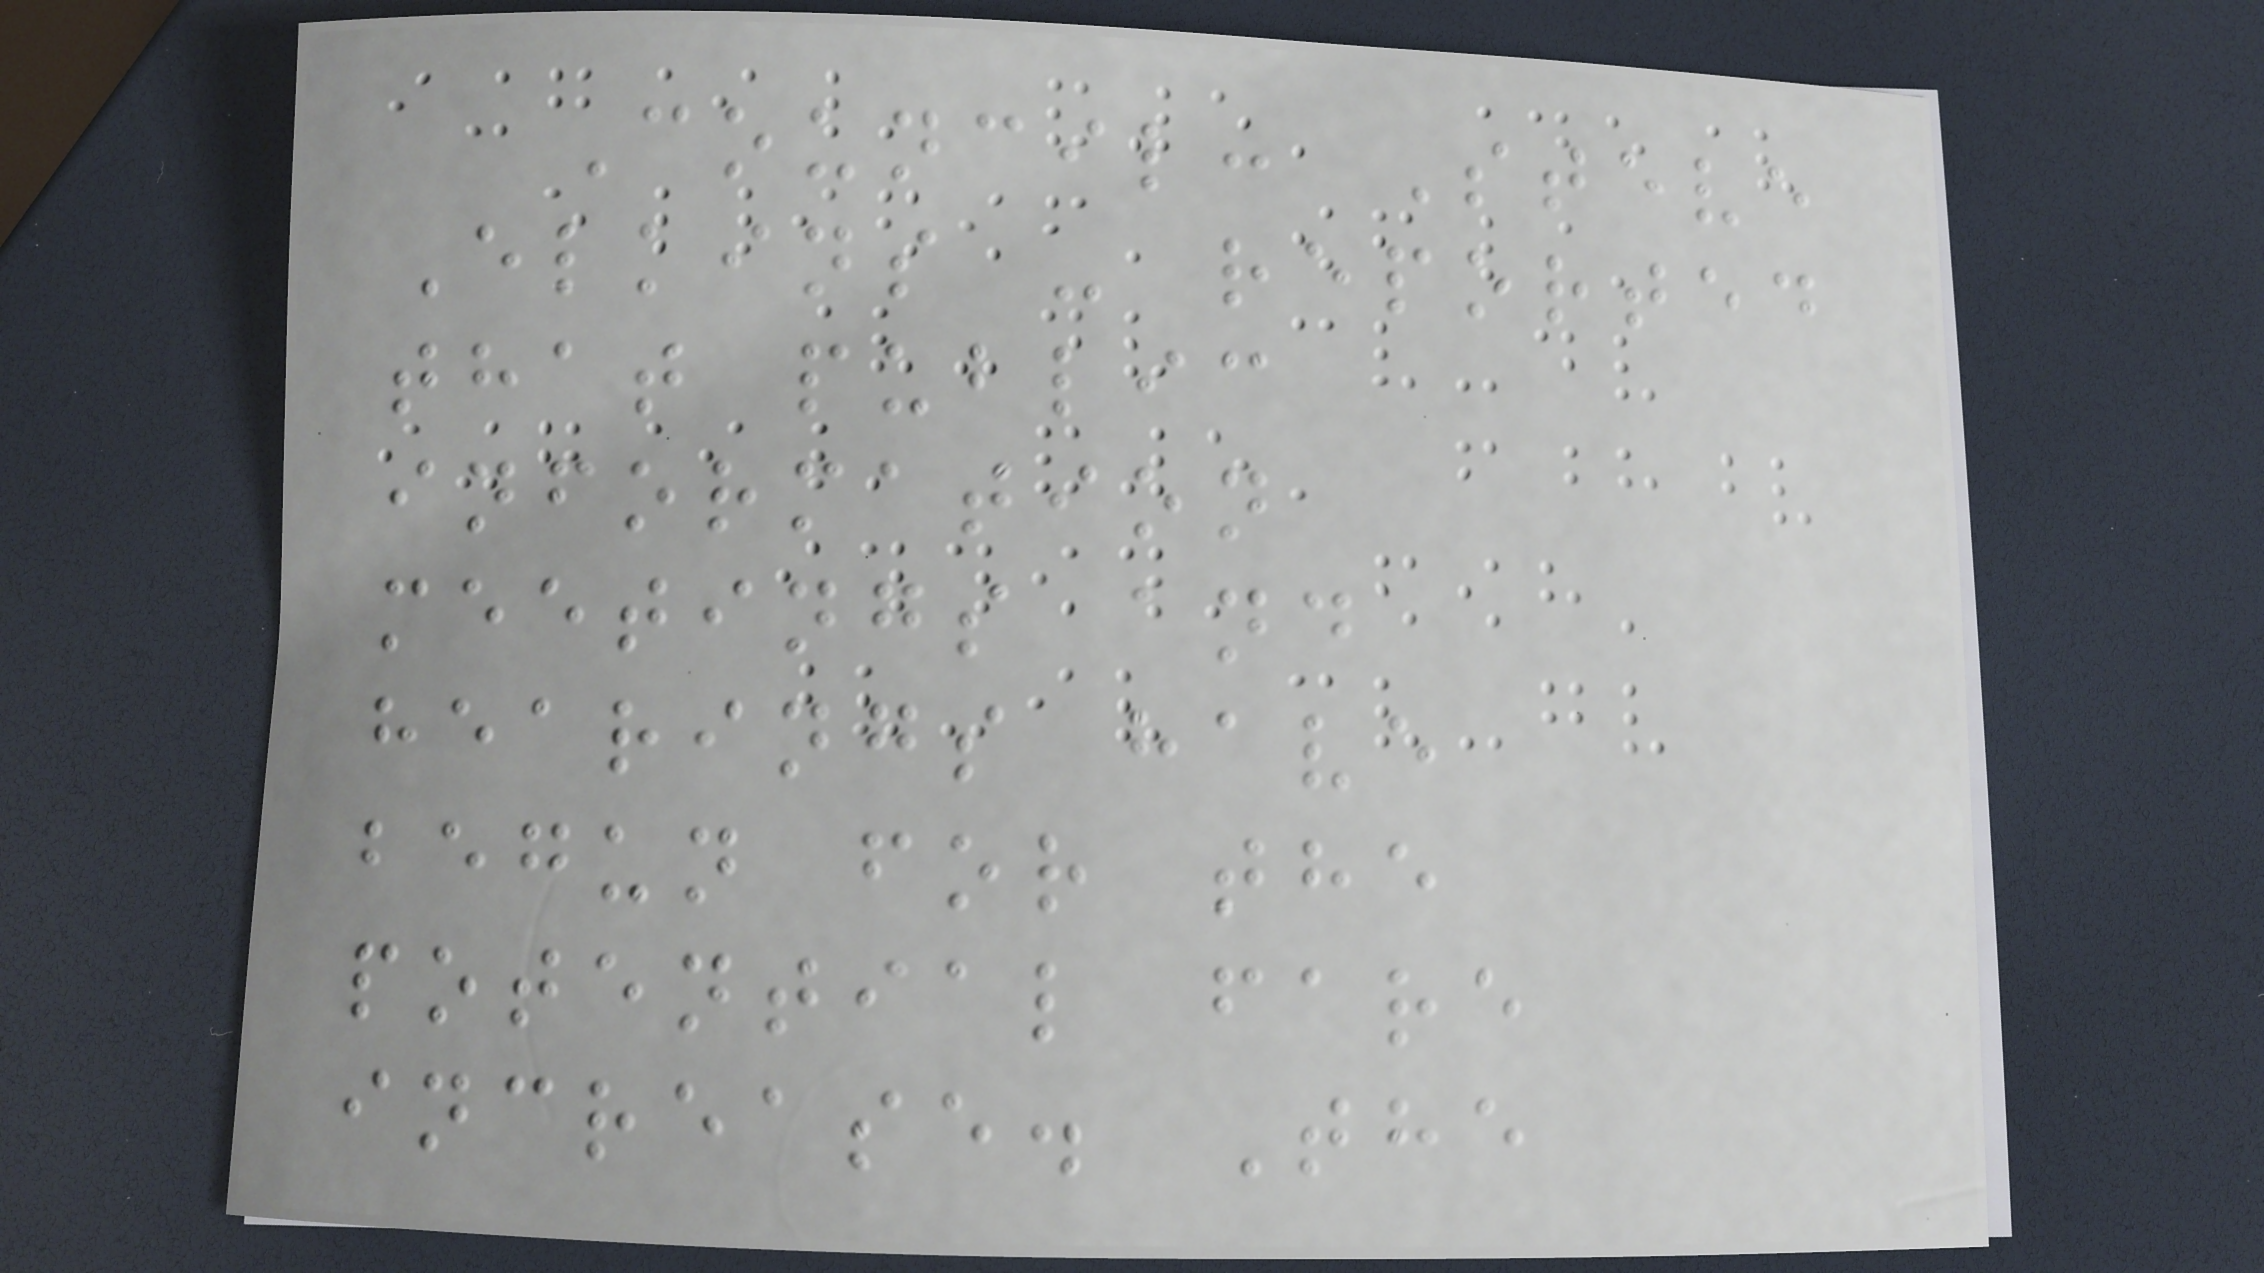Council: Steve
Elkins - reported
that public
information
meetings and
hearings have
begun for the
potential fare
increase. The
